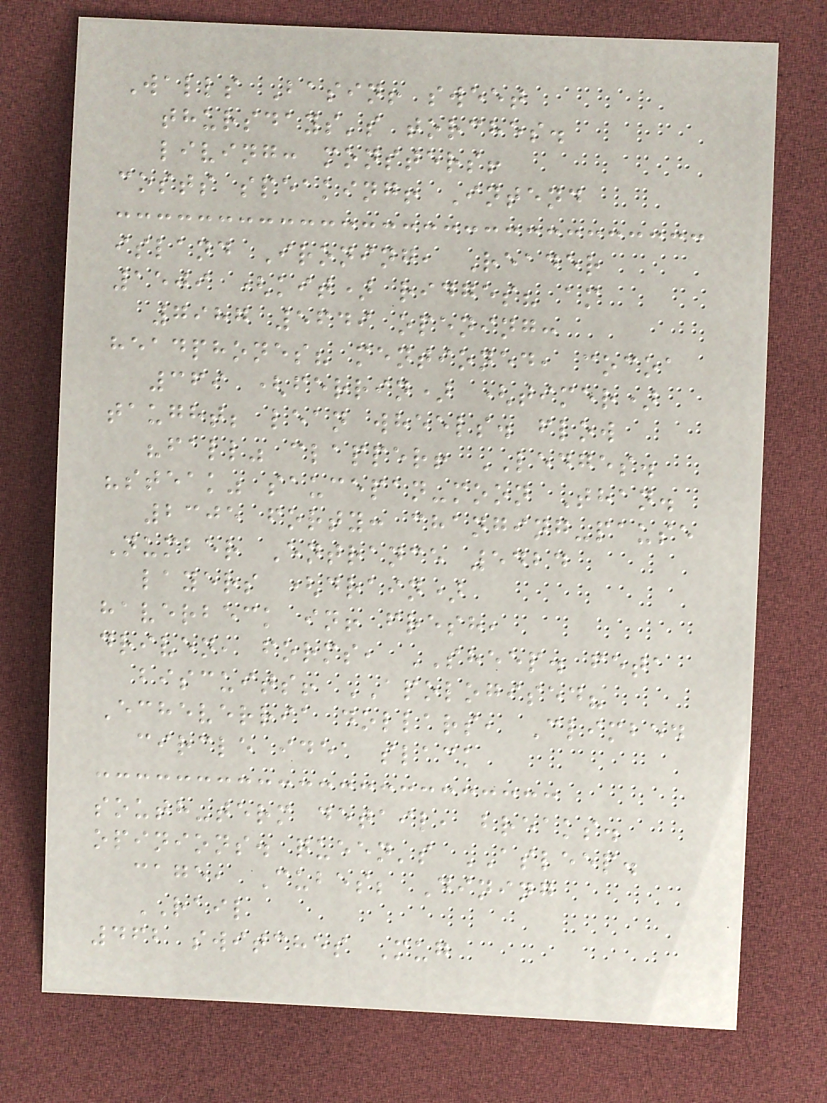Walls Basin! sweet
thursdays's torches.
living: monsters!
costs speaking! Intend
island Ironing, Reader
1509 (kit) ridges? am
7987 5649 opening:
headphones? mentioned, cocoa
369 (ferrin) (timer)
taught; lean wheels. flow
"fall" clapper! LEDGES.
"steak" saucepan-moon Than.
2305 forty: changing-pause
Number Entrance 5424
layers (drain)
haverbeck in! fresh,
driven, forms, SHEEP. feta
biscuits! APOLOGISED?
Echeverria dollars, Climbed
circle idea slack
south-term detail, breaks.
opinions. queen's ASLEEP.
cage, Cubes; Dining
RAIL
462 switches Mug
